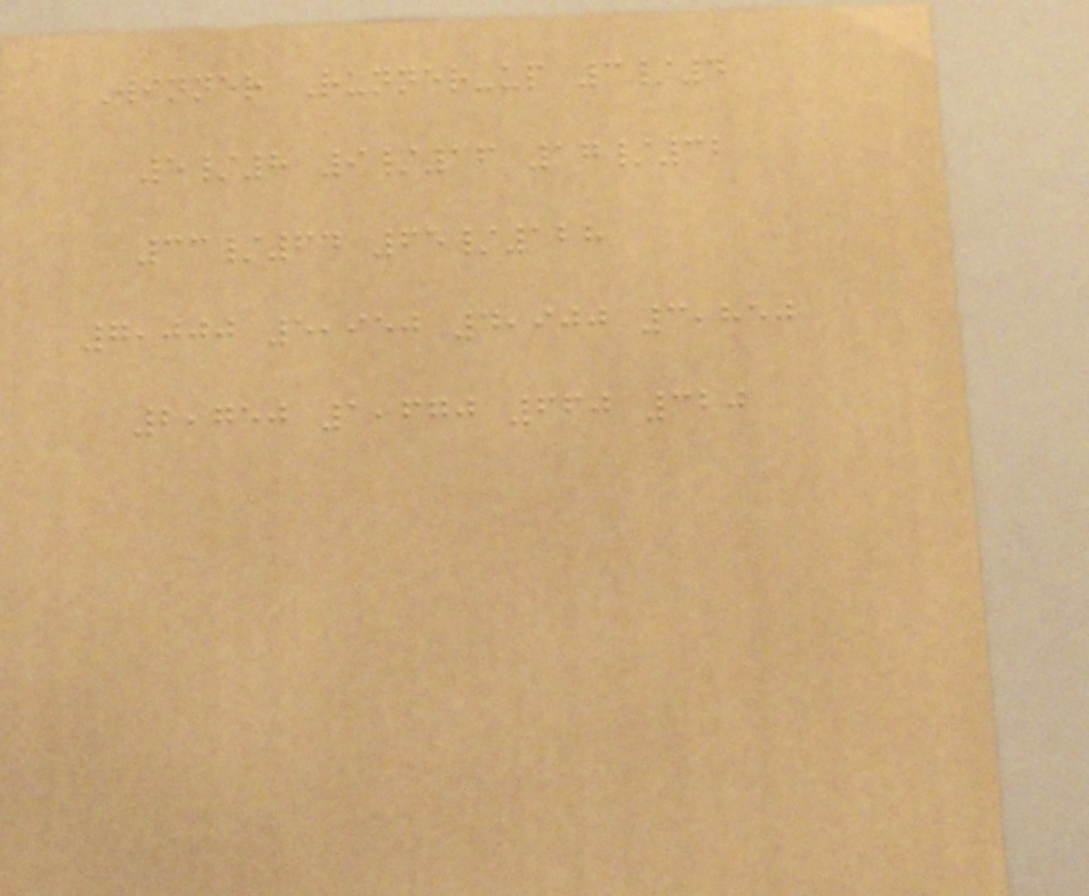Winner Runner-up 3/4
5/8 9/16 17/32
33/64 65/128
7,000 5,950 4,900 3,850
2,750 1,670 660 320
